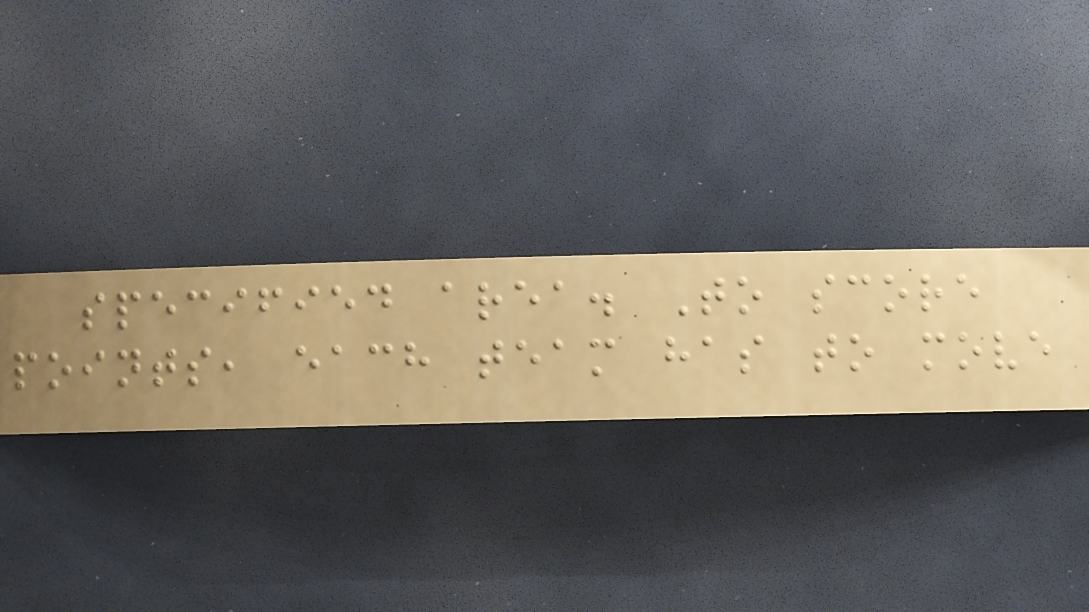specified area. To score
points, each team has to move
